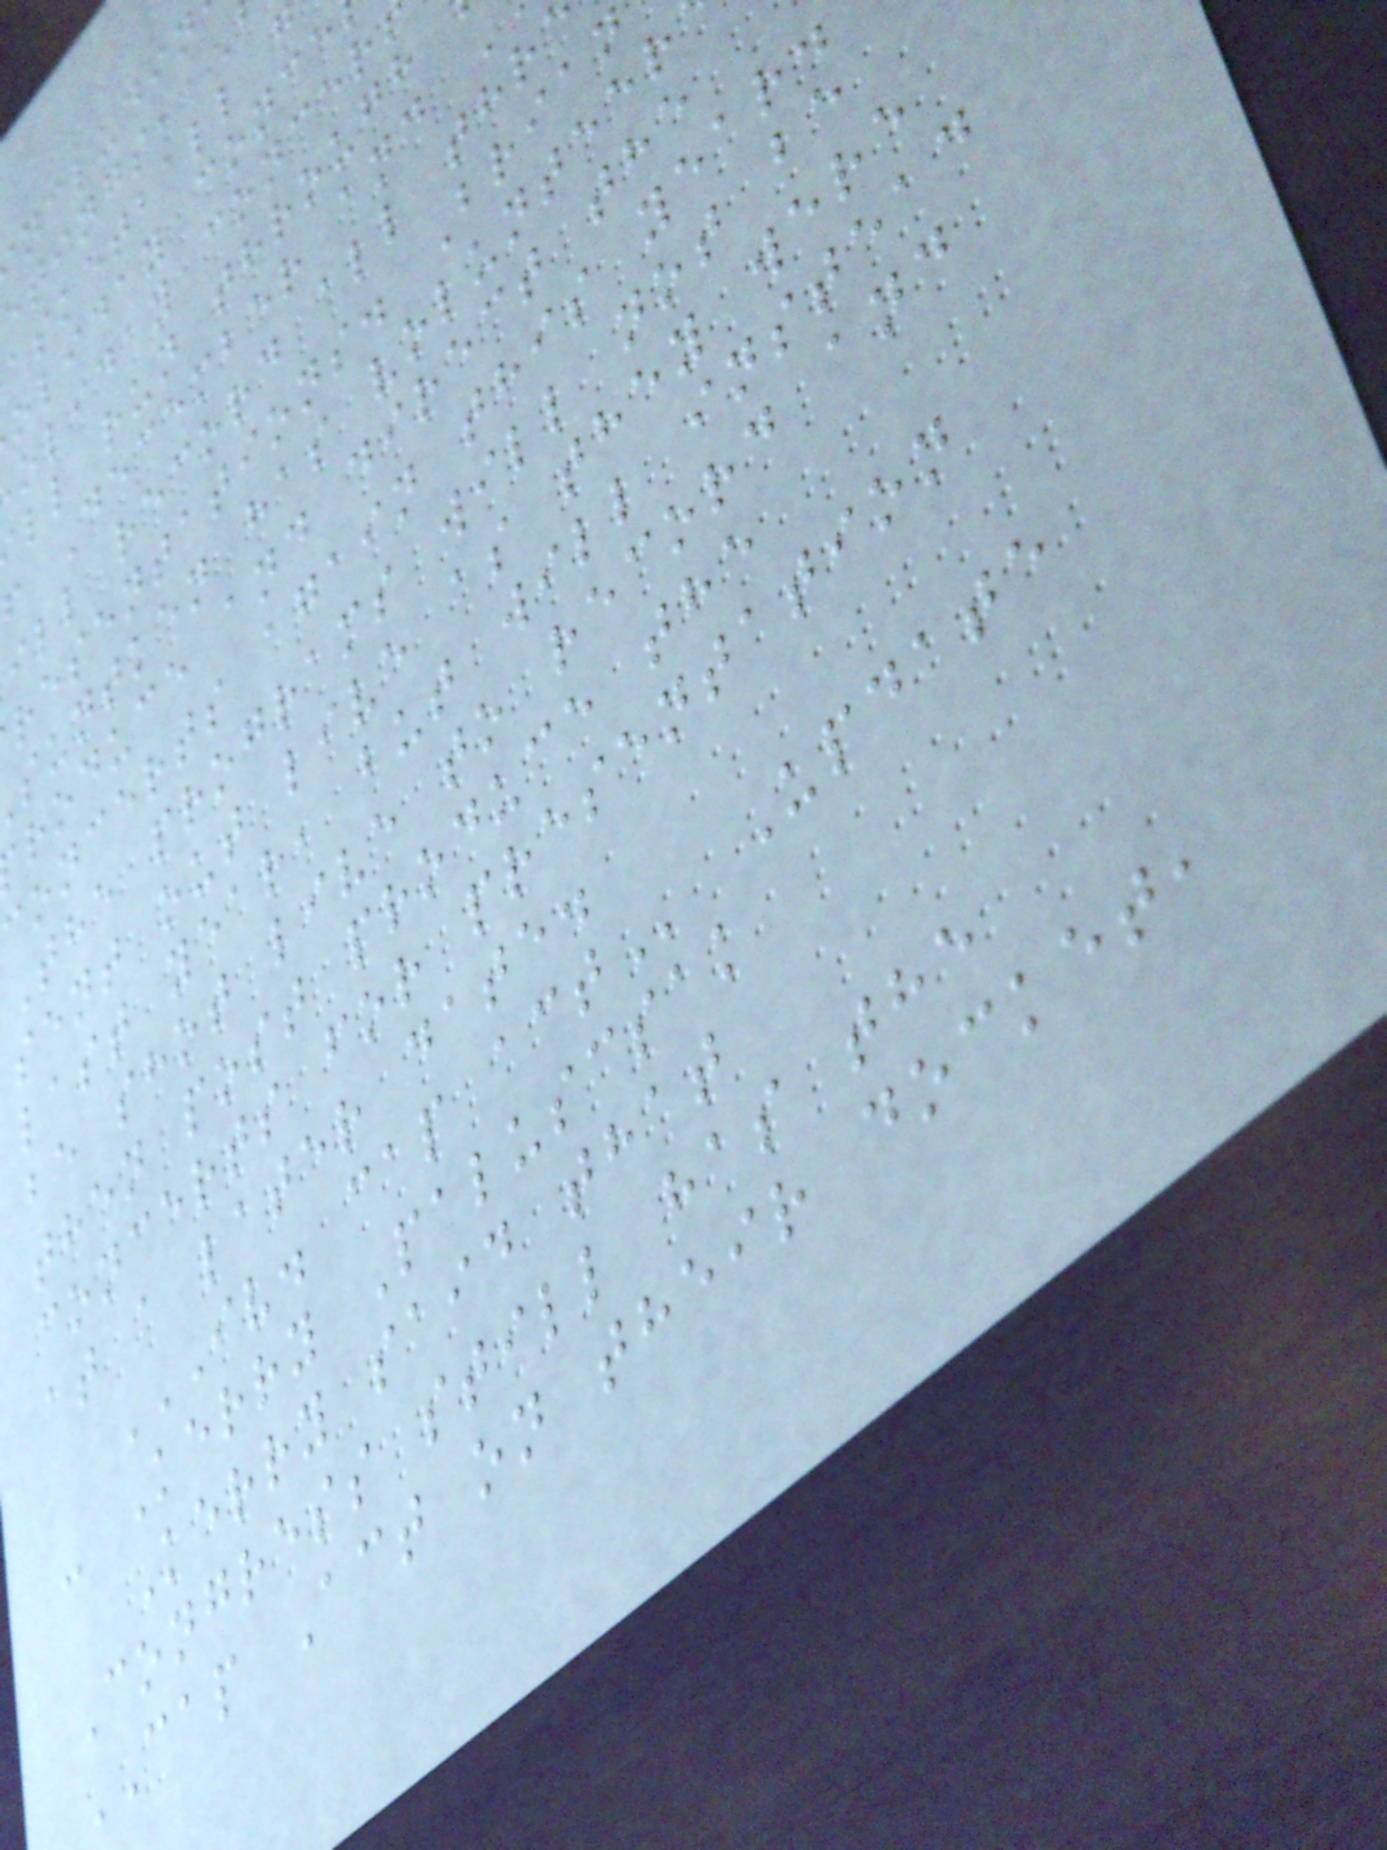etings,
asketball g
oliday conce
oliday concer
ll run through
f December and
ill record all thr
resentations. Brian
suntken has volunteer
roduce and direct the
concerts again this year.
The programs will not be
sent out live as they were
last year, but will instead
be shot live to record and
then post produce the
concerts for presentation
at a later date.
IV. CAP ACT Update
- Kerry Paluscsak
Kerry said that
Congress still has the
CAP Act on their docket,
